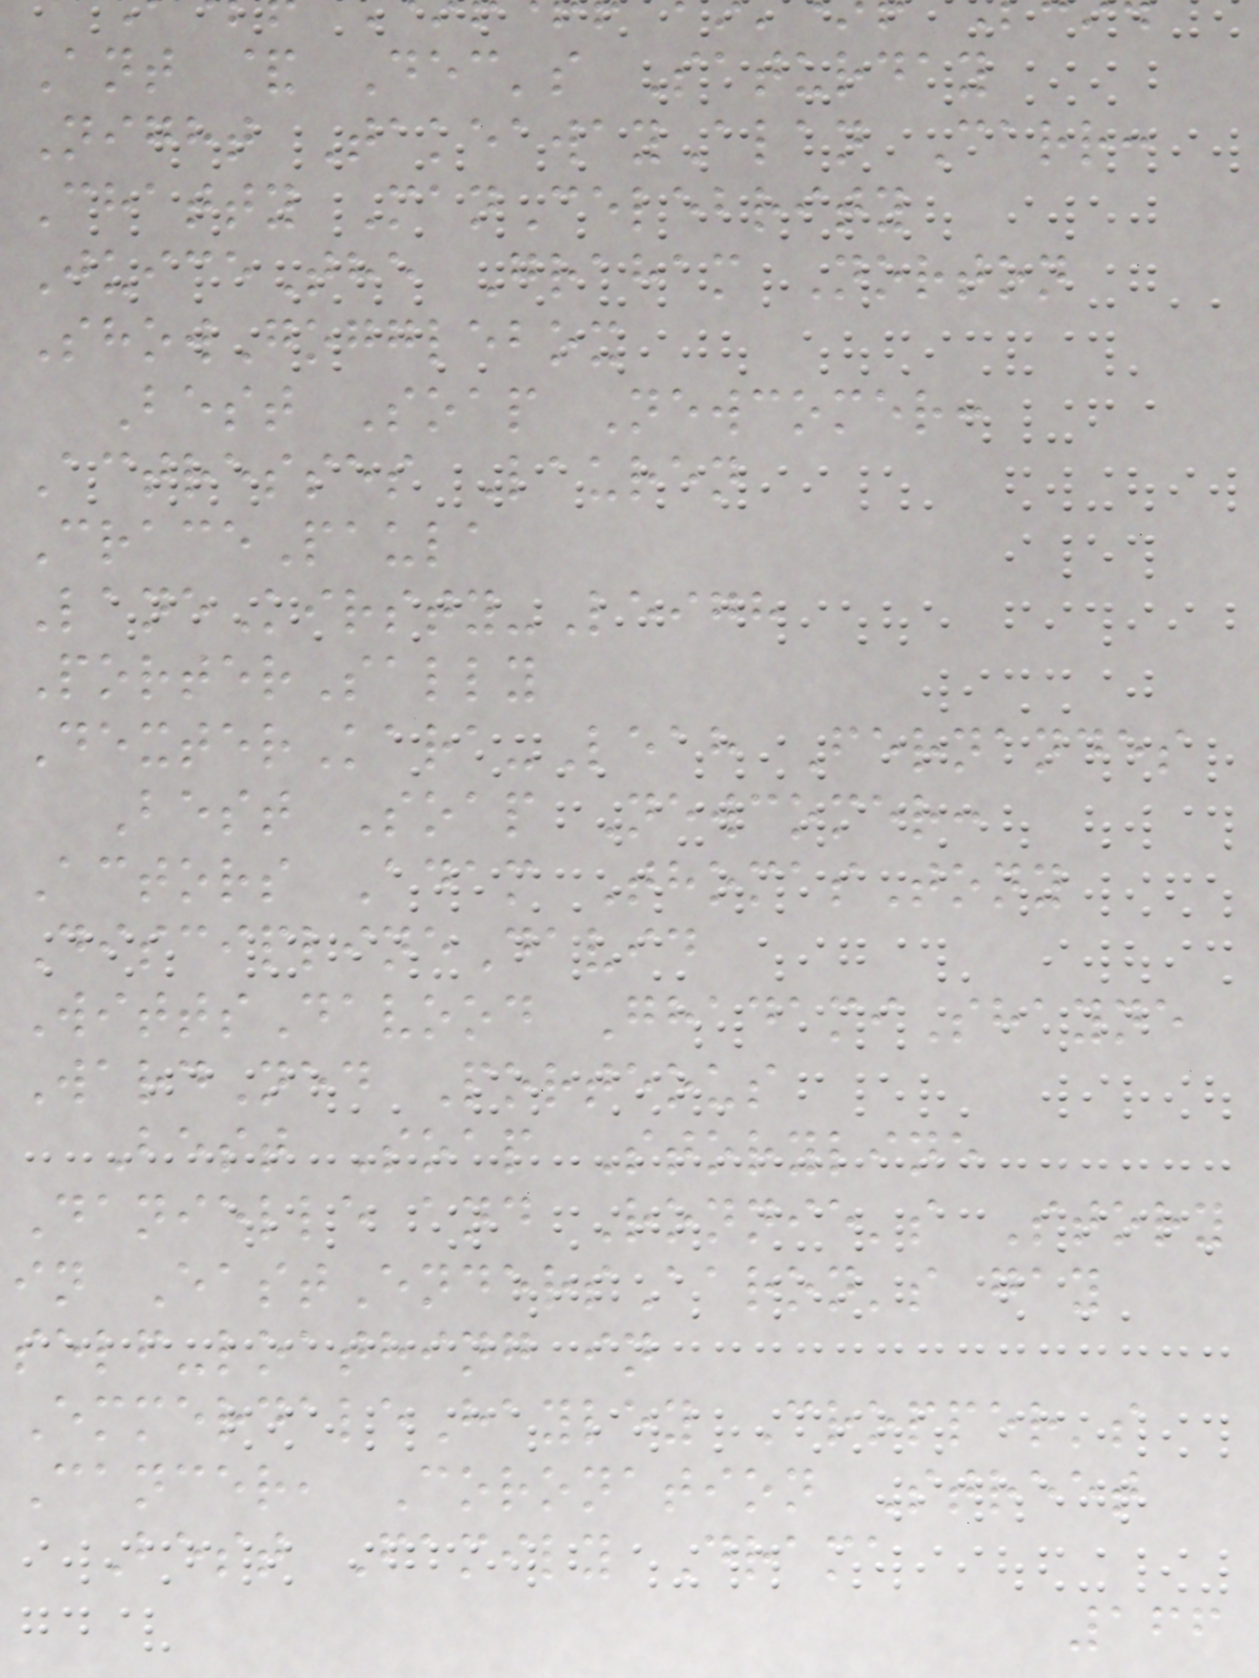Ant & Dec's Saturday
Night TakeawayAlan Carr:
Chatty ManCelebrity
JuiceThe Graham Norton
ShowGogglebox
Best Soap Newcomer:
Actresses Lauren
CracePaula
LaneKirsty-Leigh
PorterSally
DexterKara-Leah Fernandes
Best Soap Newcomer:
Actors Adam ThomasTony
DisciplineDavid
WittsDavood GhadamiShayne
WardNed Porteous
Best Soap Storyline
Danielle and Ronnie's Story
in EastEndersAaron's gay
self-loathing in
EmmerdaleHayley Cropper's
Cancer, Coronation Street
Best Family Drama
166
